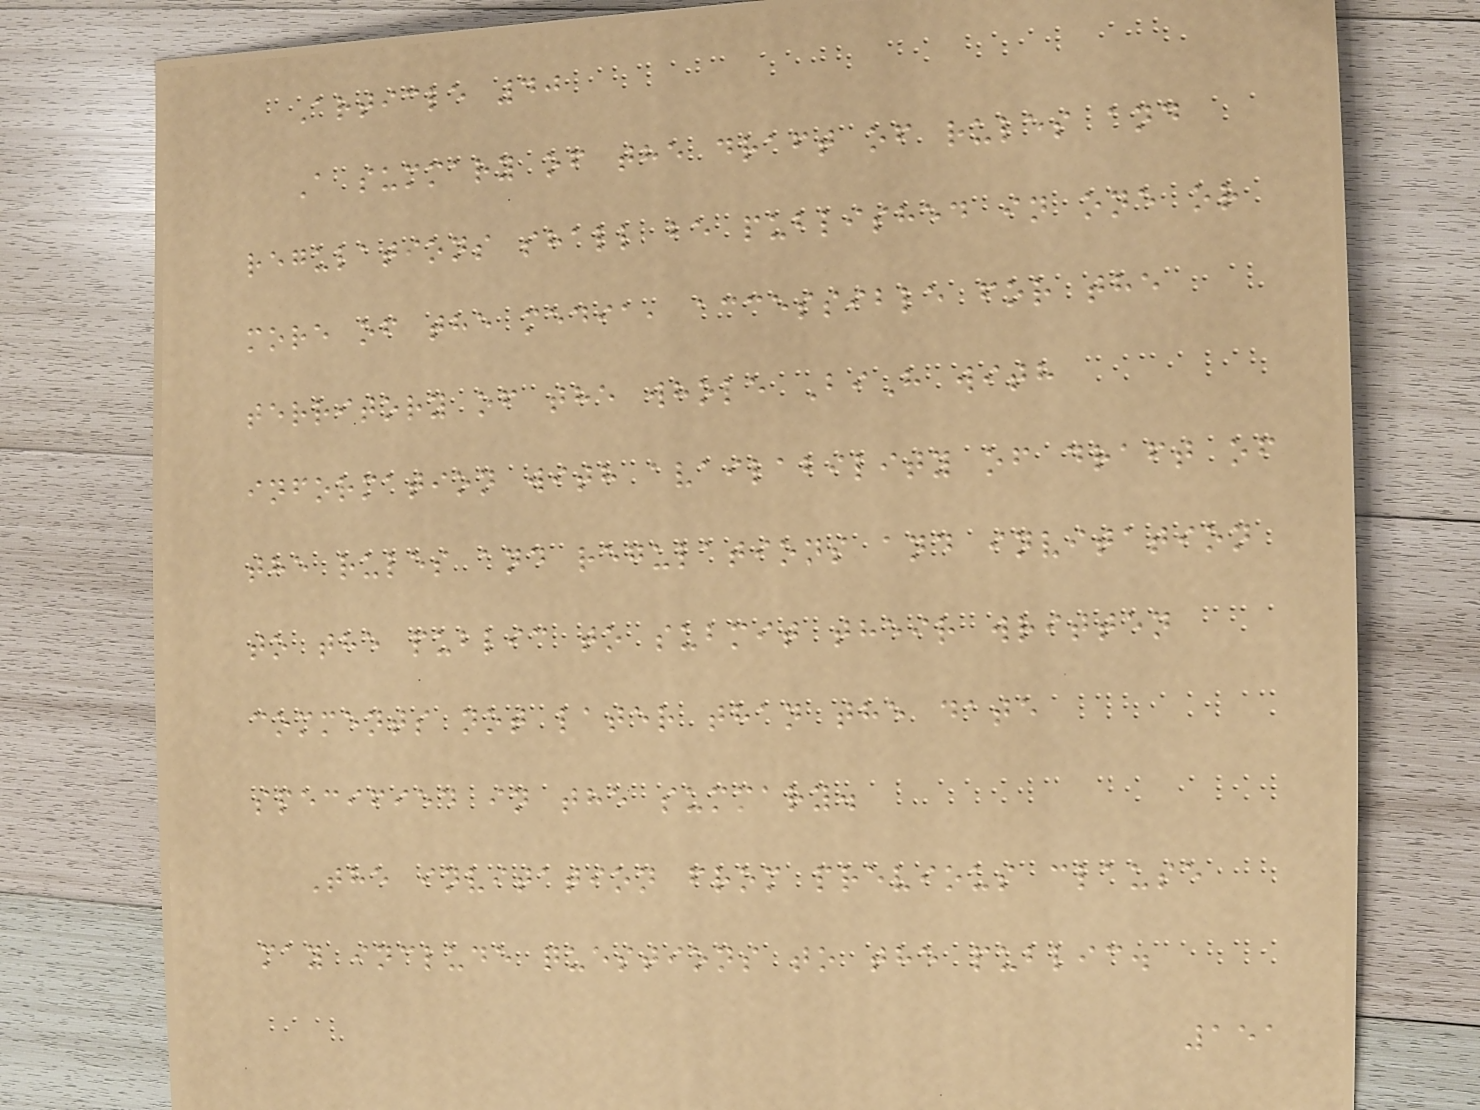Article 40
A summary of the draft of rules and
regulations shall be published in one or
more of the media, accessible for the
territory of the whole BiH with
information with availability of draft of
the rules and regulations and invitation
to the public to submit their written
comments not later than the date
specified in the summary.
The invitation from previous clause
may include questions to the public.
151
